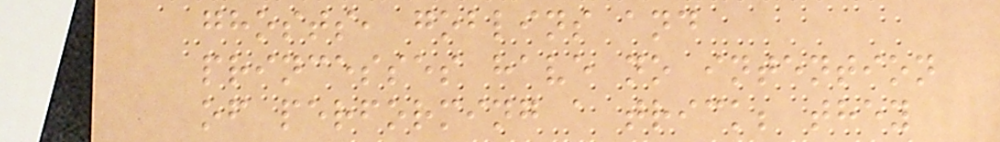ghosts, goblins and
princesses have no intention
of performing a trick; they
